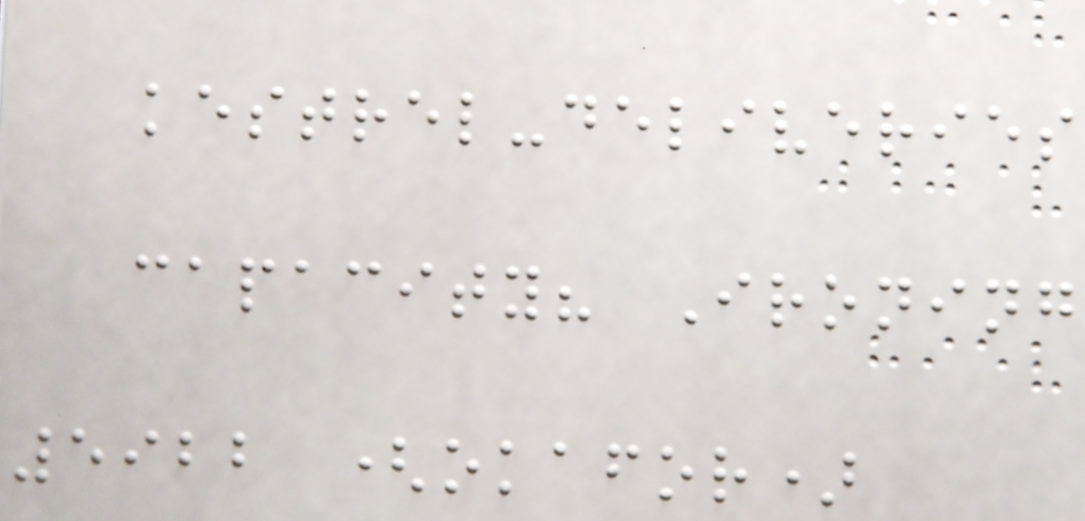kestrel-deliveries
capacity? Ironing
5922 (okafor)
